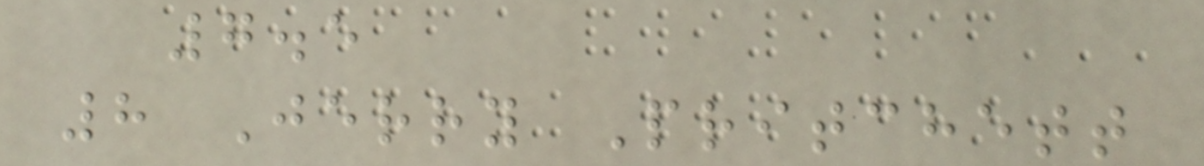7.5
8 Jerry Pritchett
